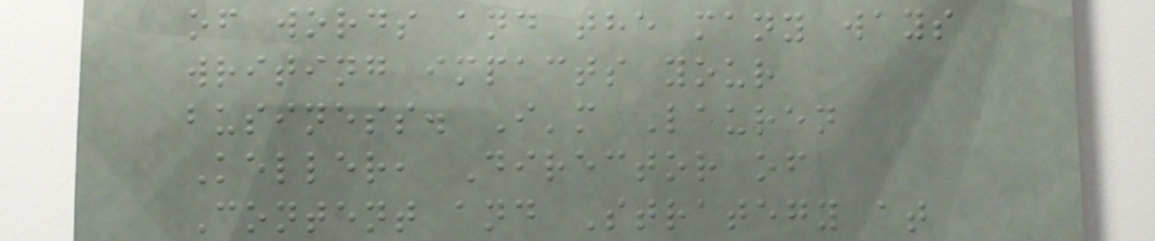of words and the many ways
writing impacts your
business. I'm Lauren
Keller, Director of
Content and Strategy at
